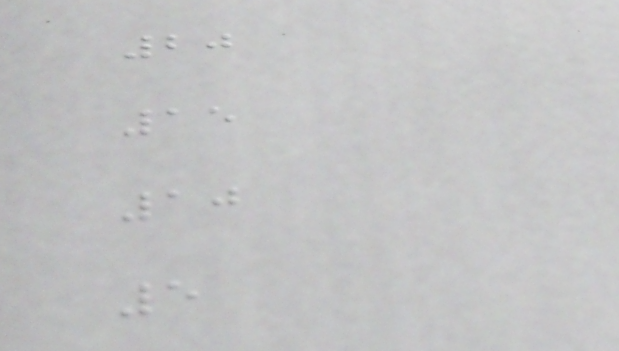20
15
10
5
